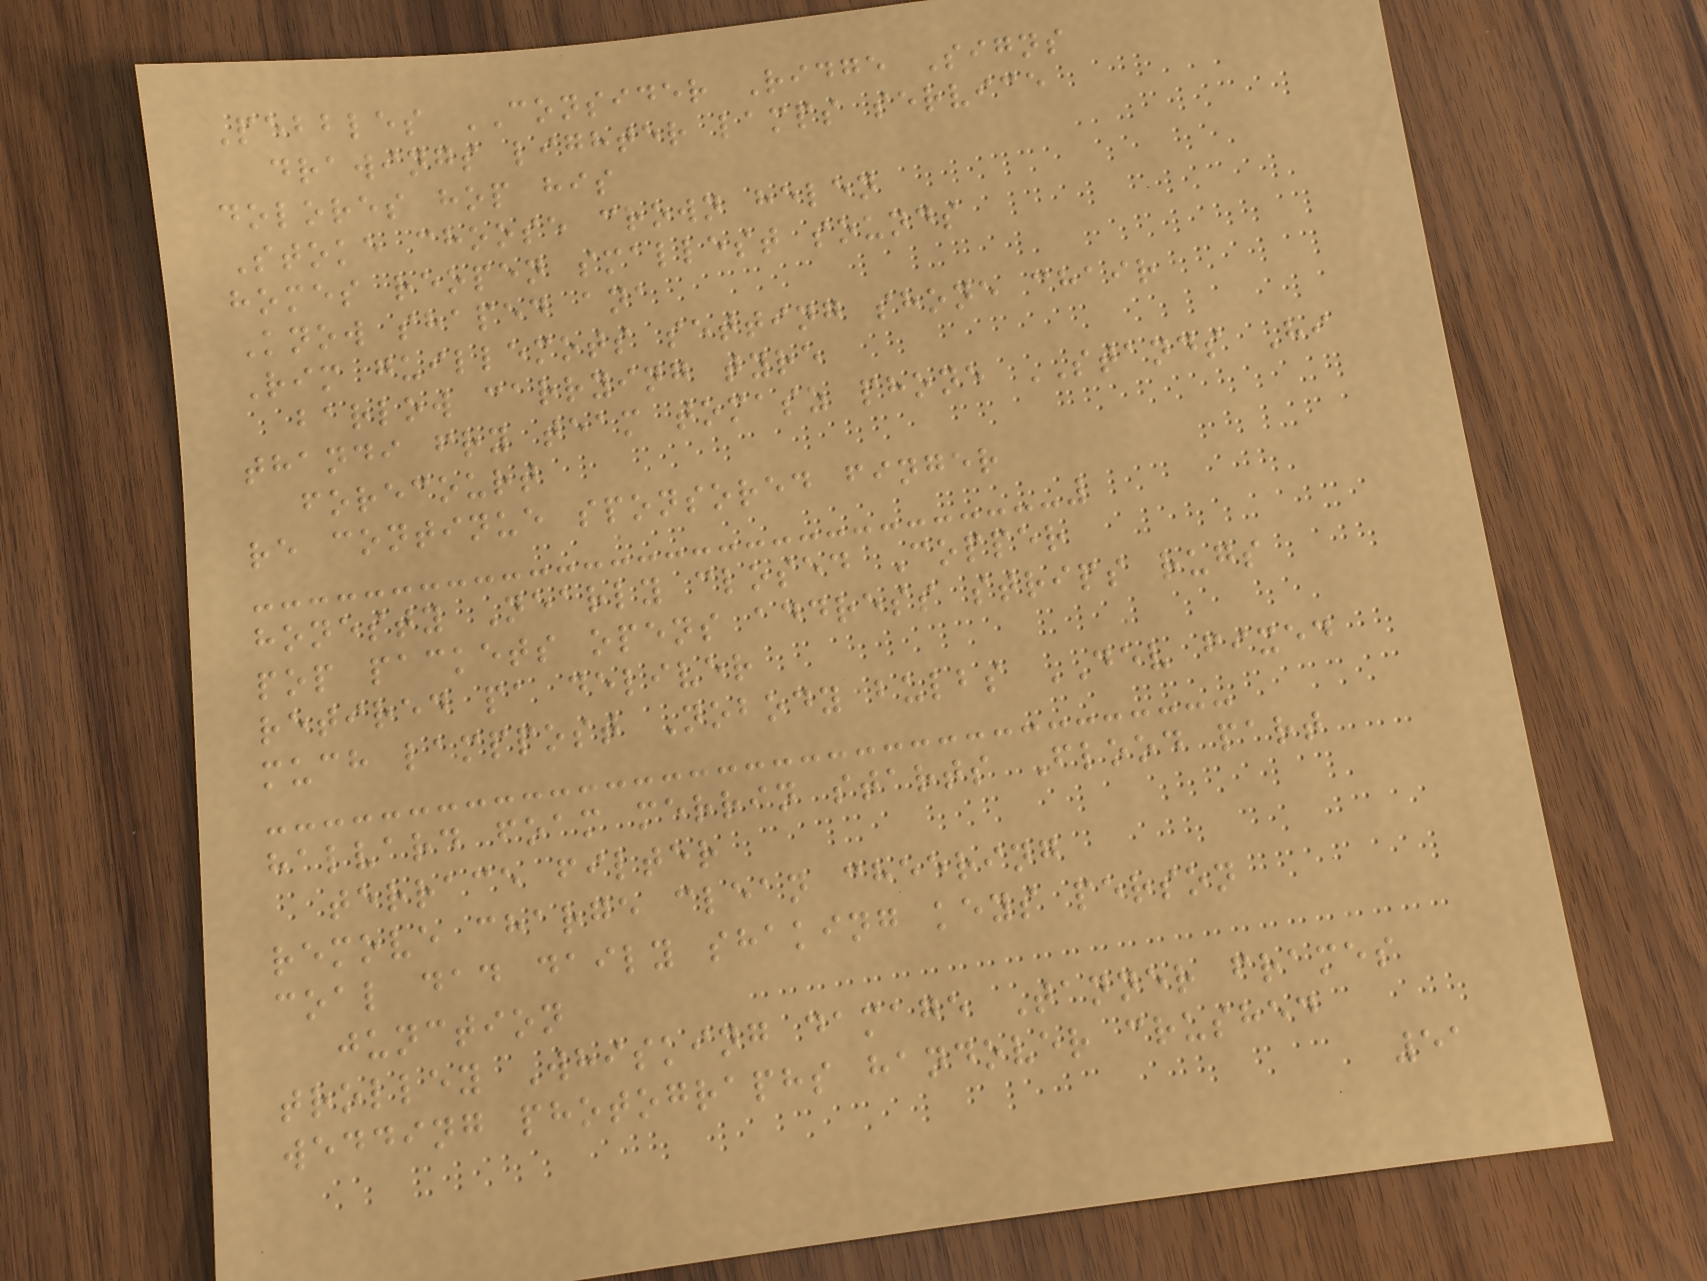Pebbles CONSIDER Ridge Signs
drawings lighter lamps service
dolores hop his
Stoke choose crown helen
homes reopen smallest sounds
Know shaped ana
Rim guillemots setting shone chair
barlow carrying tyre
thandi fry team tomasz phone STANDS Hi
forecourt
re continue sponsored finger
honesty Nearly closed Copper
pop packets opens address strips rugs
retired pa deliver
much lamppost Nobody bulbs DEV fixed
halvard foam merrin starts Flood part
terrace filter
remove charge clean cheering
coal dad daily shaking keys person
junction
trolley Whisking damage Tanner frames
wedding photographs handover crushed
51
